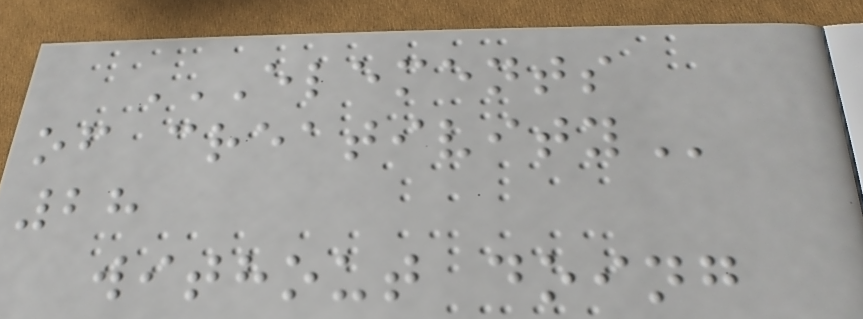ELEMENTS
OF CREATIVITY
28
without doing
